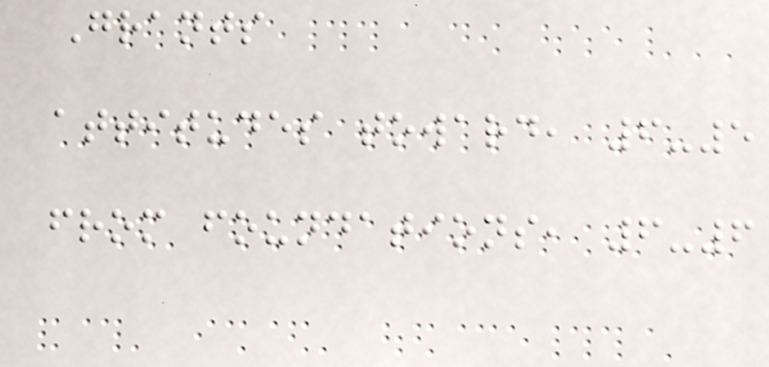Grants
attitudes toward, 6-5
from foundations, 6-6
